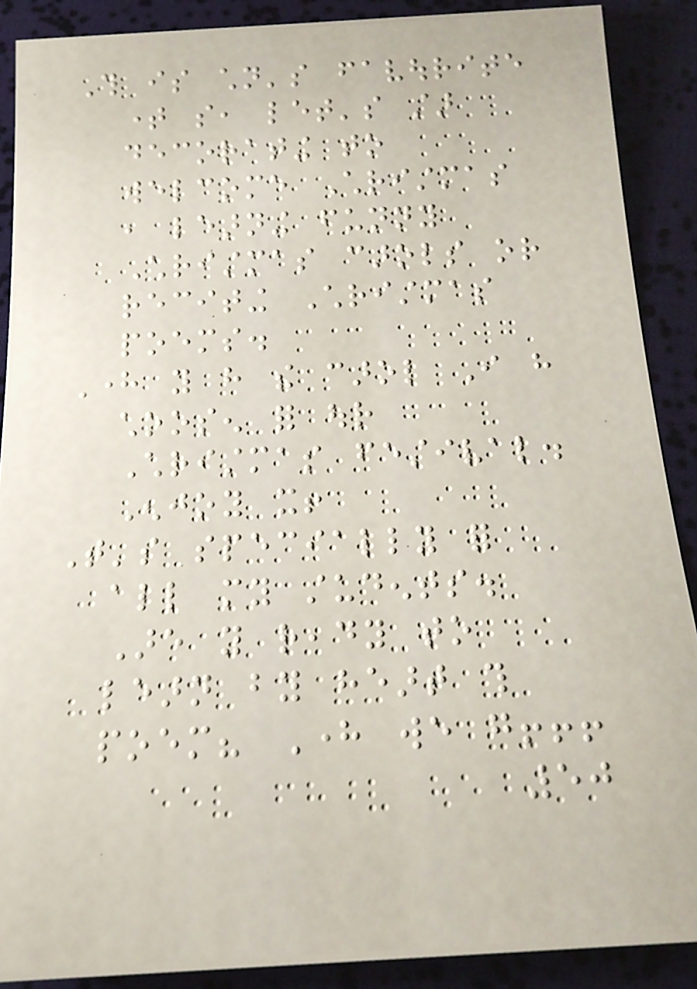This is children's favourite
time so, let's star
decorating to
welcome Christmas
, learning funny
Christmas carols or
reciting Christmas
poems.
Here you have the carol I have
choosen for our
Christmas festival.
Enjoy it!
That's specially for
all my students.
Are you ready to
learn by heart this
poem? Here we go!!!
50
